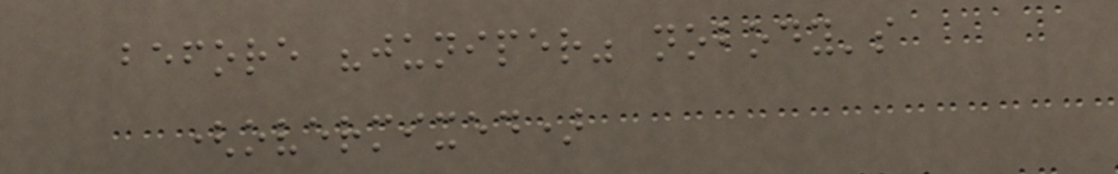before "juniper" nobody's
(overmixed)
